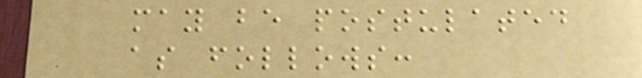may be postulated
as follows:
